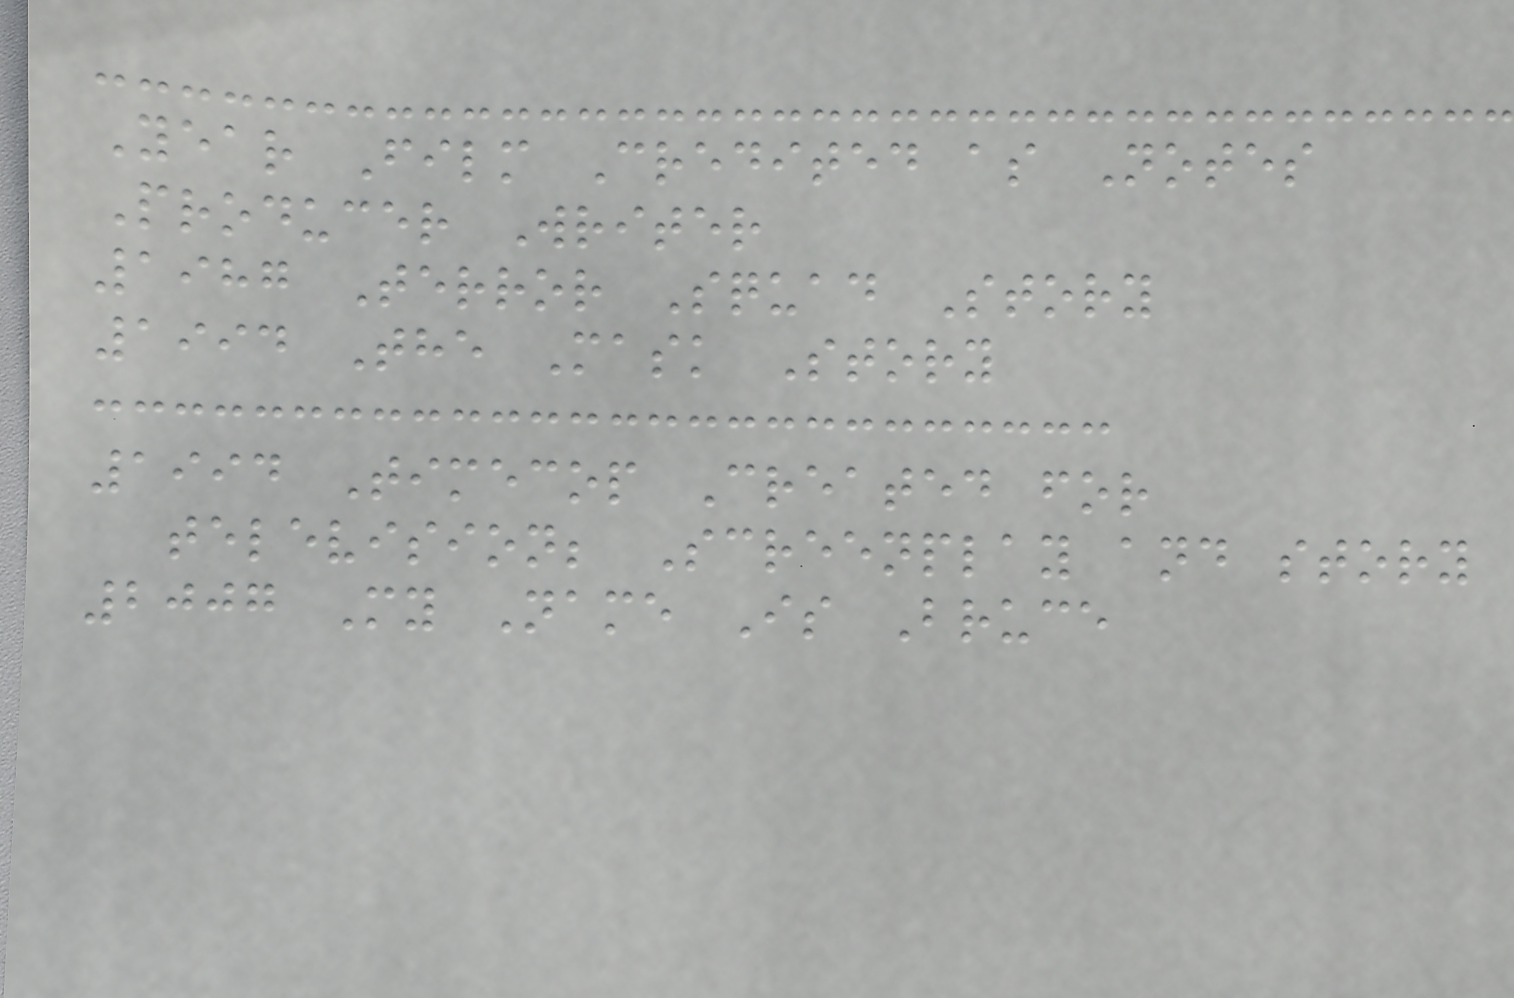Year Film Credited as Notes
Producer Writer
1987 Terror Squad Story
1994 The Mask Story
1994 Timecop Created for
television; Screenplay and story
2007 My Name Is Bruce
